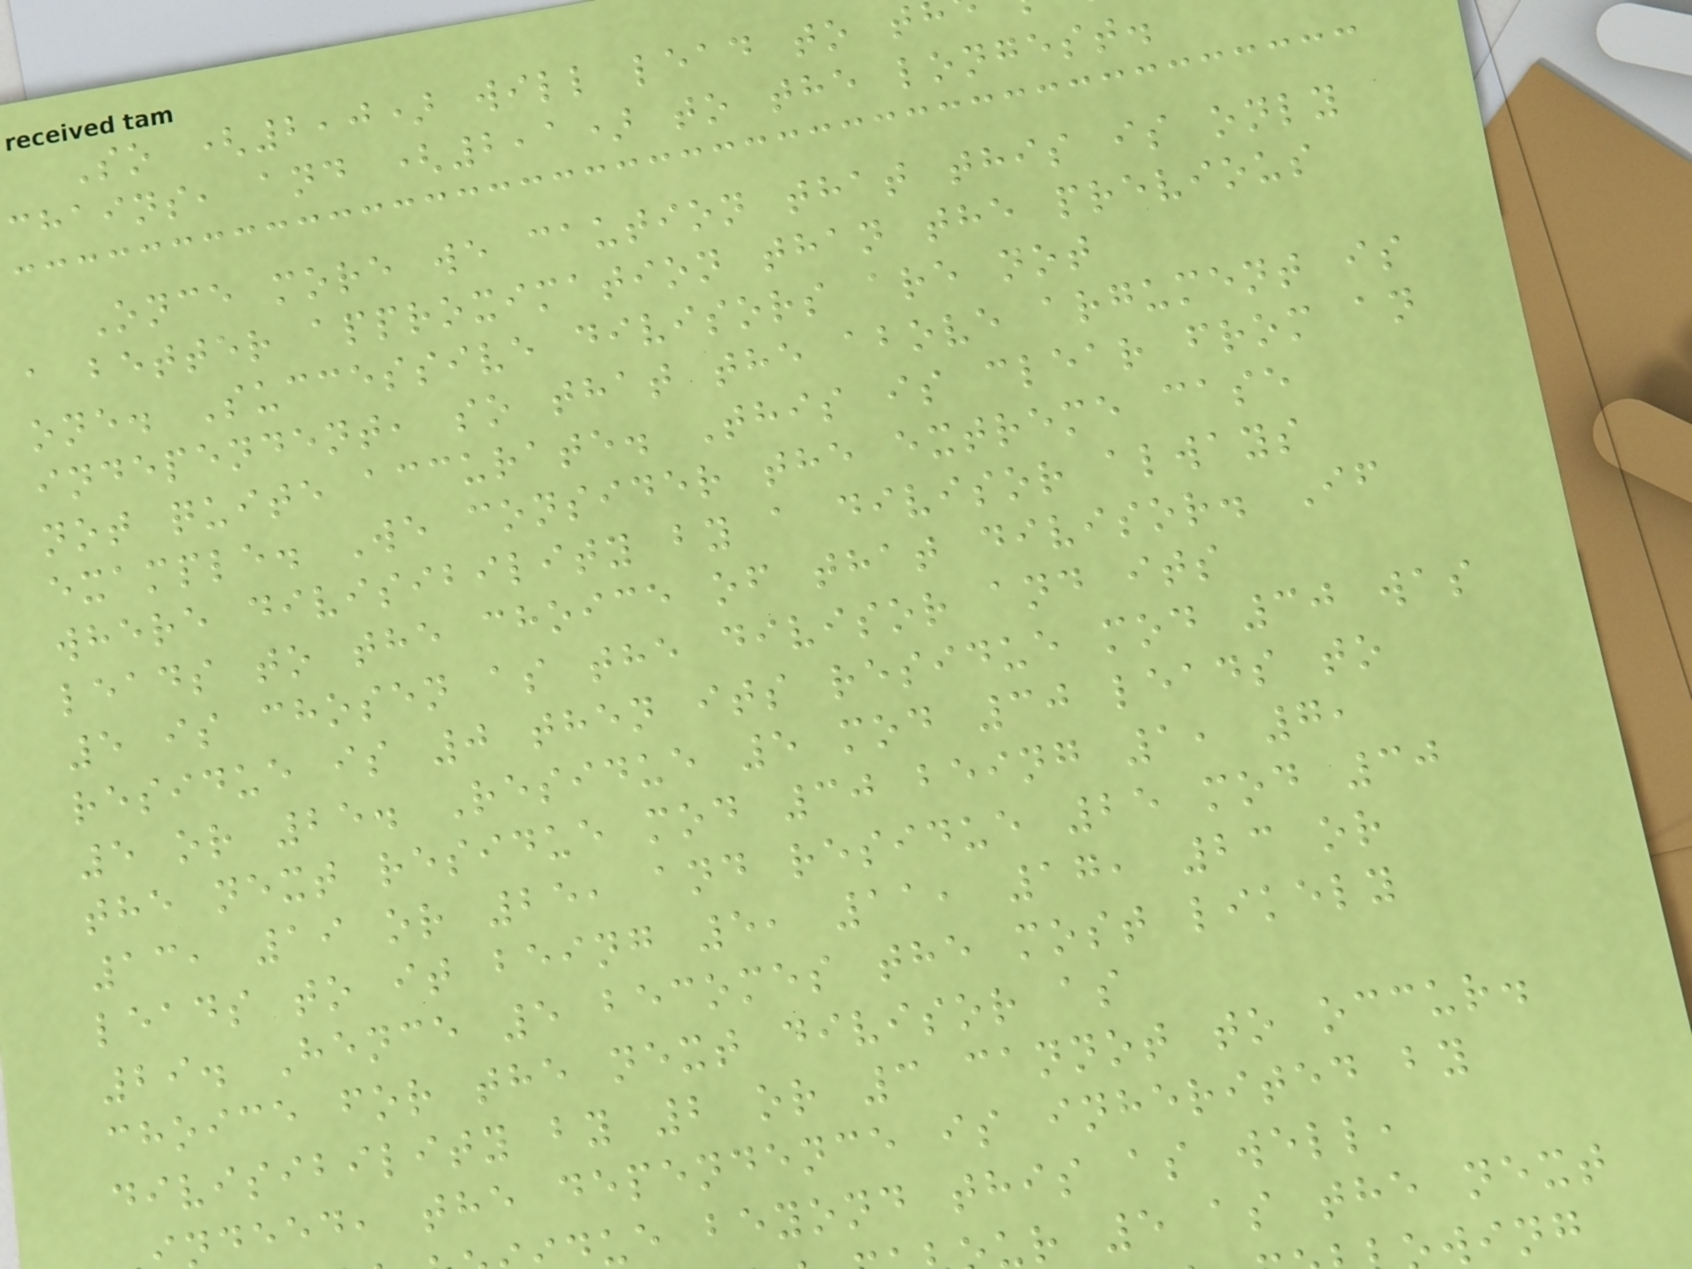So (2,0) will lead to t
chains, and (2,1) to the longest.
Once more we caution that this is only
a better approximation than the previous
one. Successive divisors are not
independent, so that the above argument is
not quite accurate. This is clear from an
example. We consider the extreme case
where divisibility by a divisor always
leads to the choice of that divisor. If
5 is chosen as the divisor and its
residue is 0 then its residue mod 30 was
5 or 25. Residue 5 mod 30 leads to
the next residue mod 30 being 1, 7,
13, 19 or 25, and residue 25 mod 30
leads to it being 5, 11, 17, 23 or
29. Hence 5 becomes the most likely
choice for the next divisor as
divisibility by 2 or 3 cannot to occur.
deed, the dependence is inherited by
ue beyond this as well,
r 5 as the next
